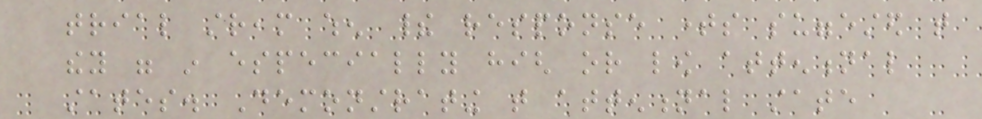trial stream when their response times suggested that
they were in especially high or low attentional
states. Demonstrating that attentional state
